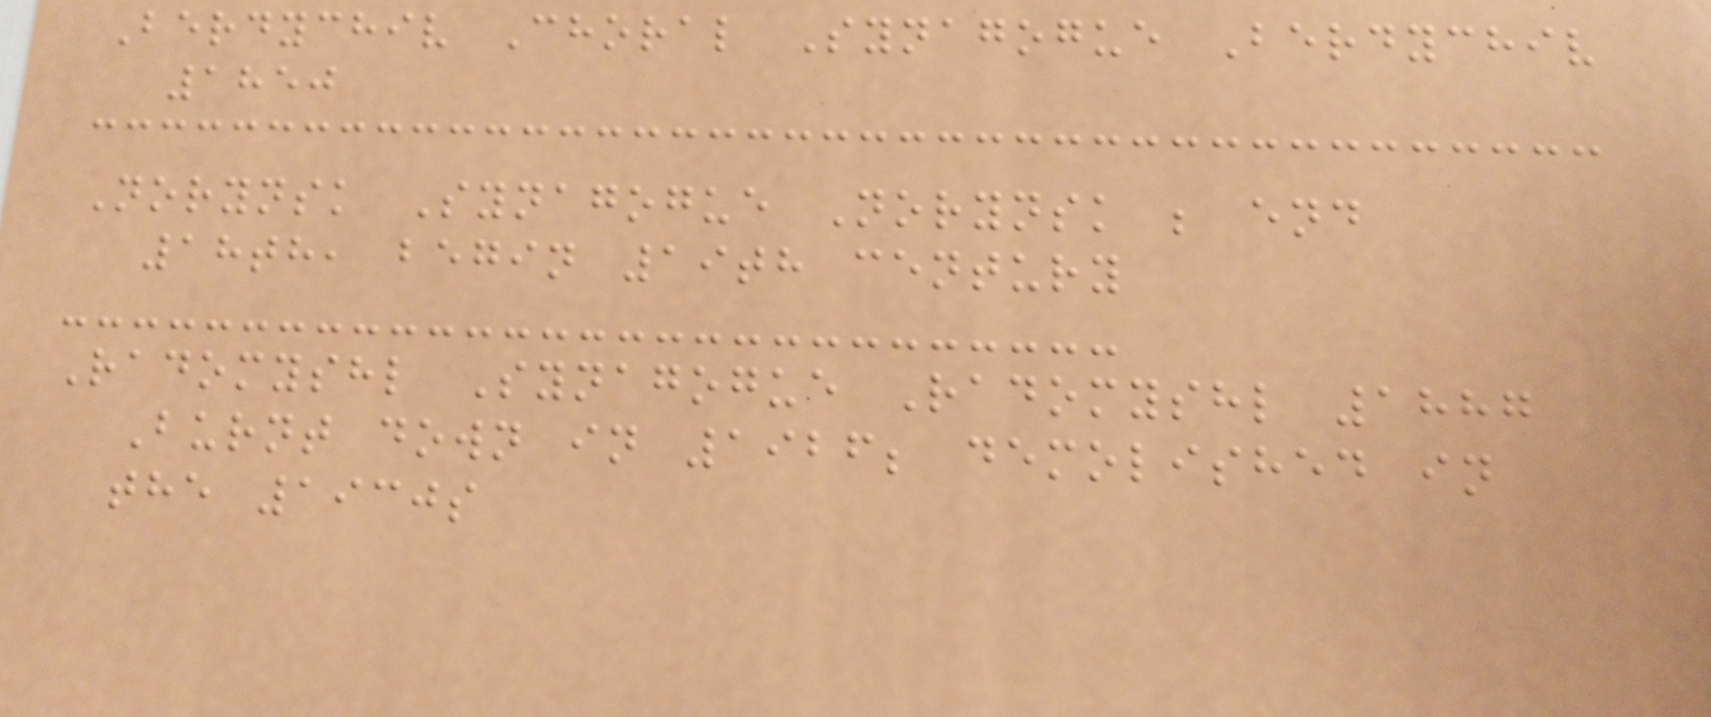Berdychiv Choral Synagogue Berdychiv
1850
Norynsk Synagogue Norynsk ; end
18th, begin 19th century
Radomyshl Synagogue Radomyshl 1887
Burnt down in 1926; demolished in
the 1930s
